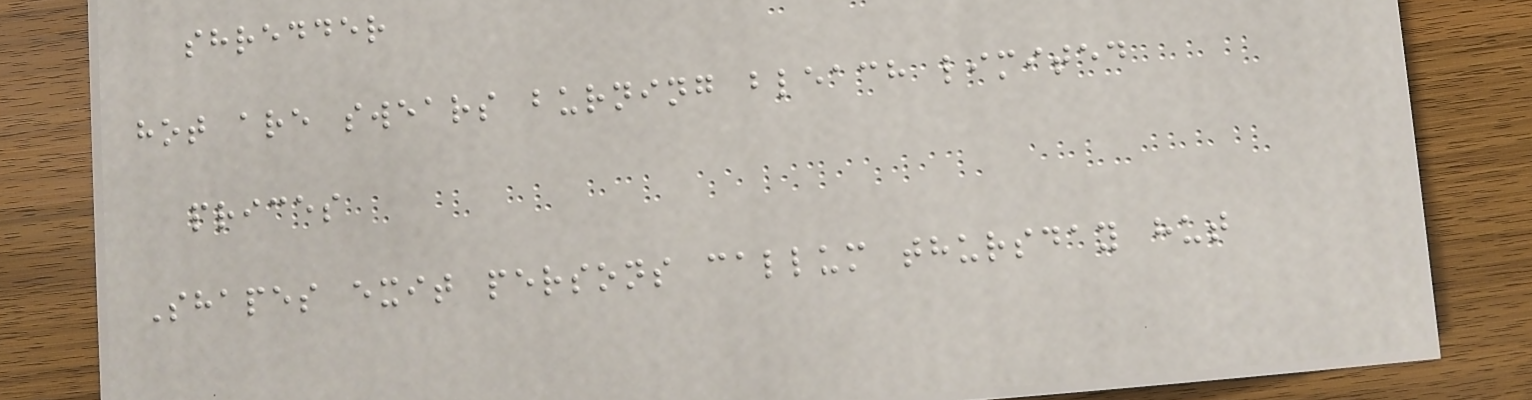shredder
hot are swears burning bleach limited
prices
Shapes exit persons callum thursday hut
